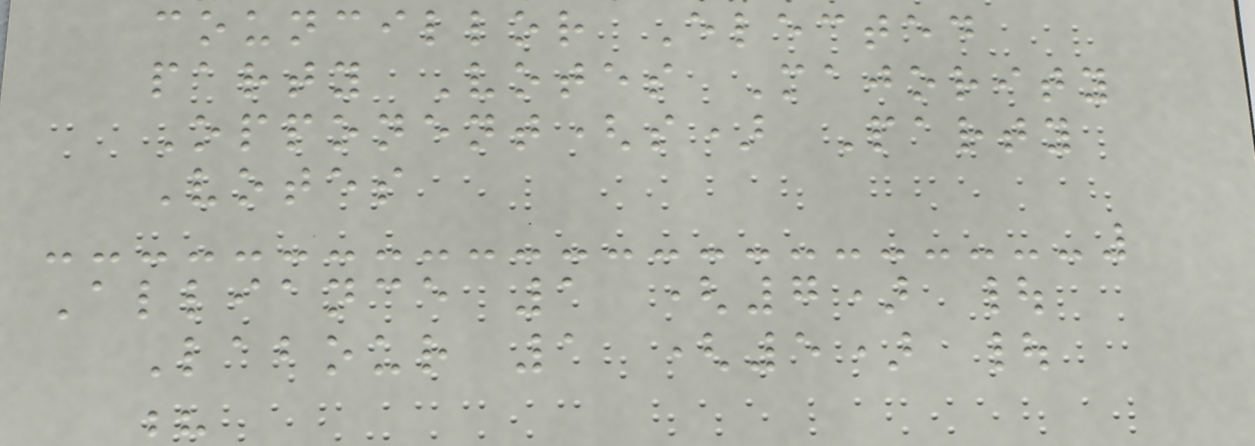councillor Elected
party Votes Majority
Opponent(s) Party
Votes
Alliance 1 (7) |
Labour 1 (5) |
?
